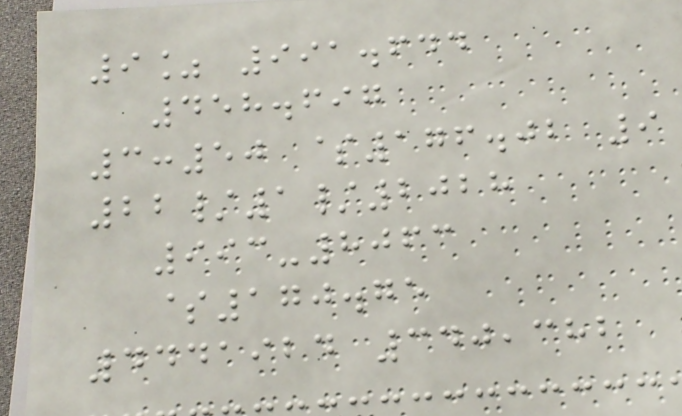9% 991.644
458.697
3:50 $176.02 9
22/1/2028
993-8063
$170.75
4441924 340,382
